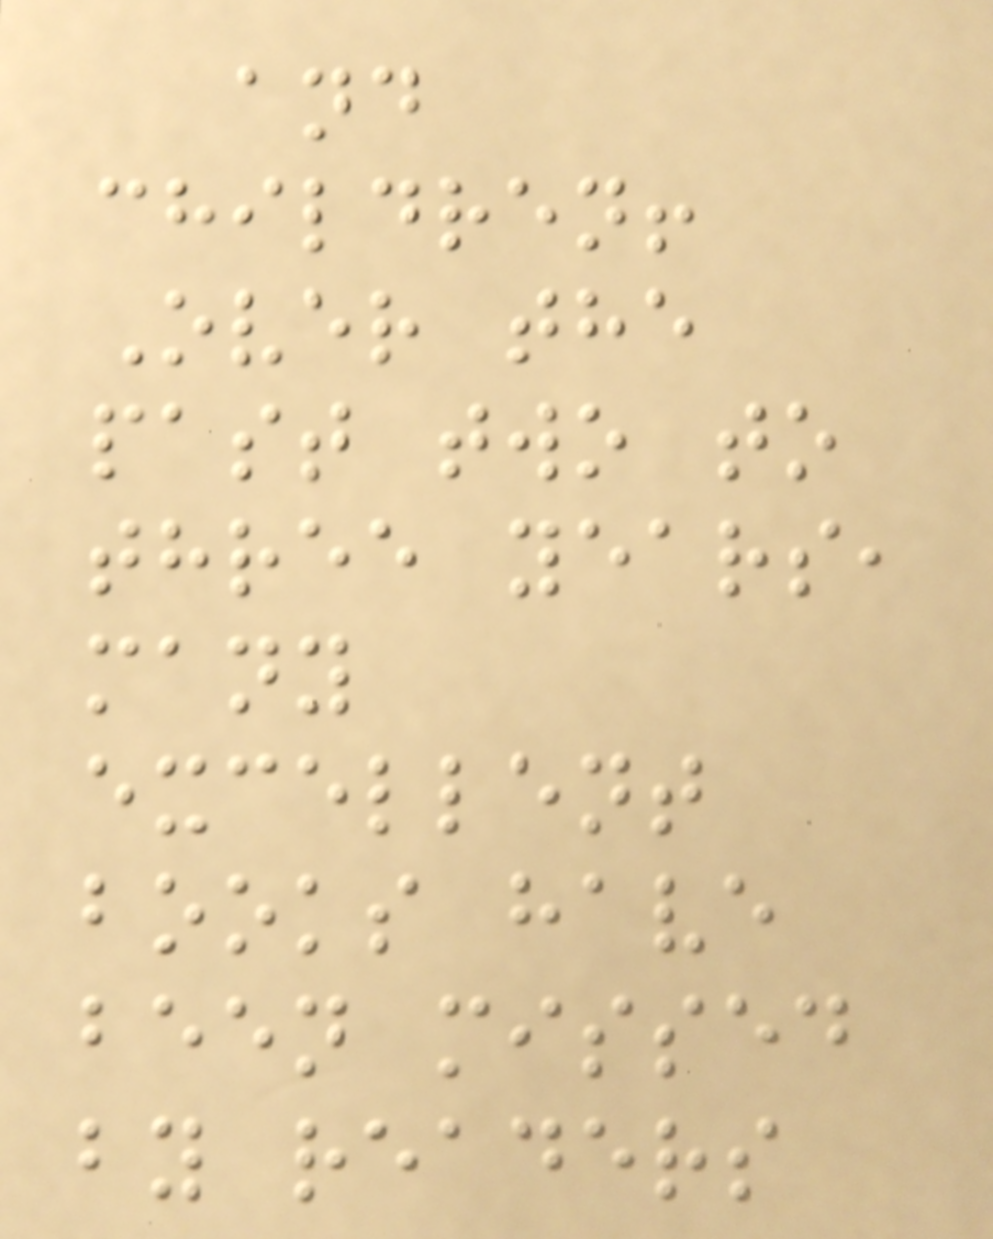and
children!
Over the
past two to
three years,
many
excellent
books have
been missed
by readers
